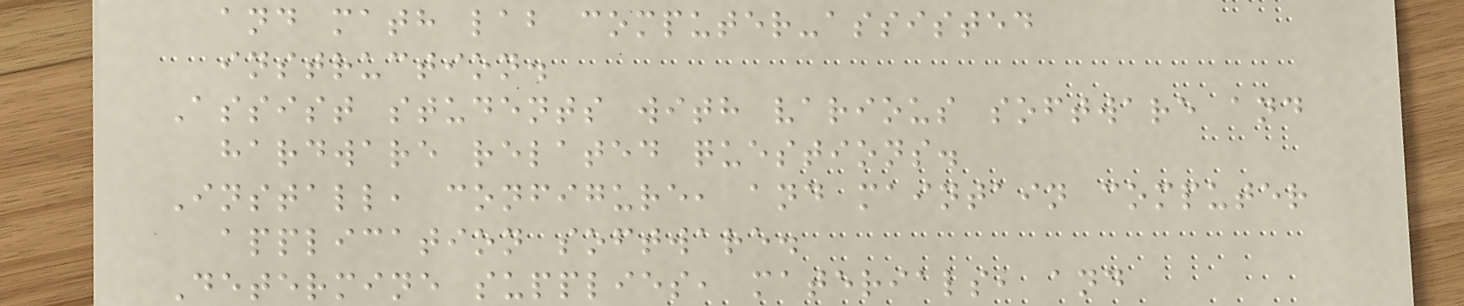and math lab computer-assisted
instruction.
Assist students with various software and
hardware related questions.
Install, configure, and maintain computer
application software.
Determine supplies, materials, and
